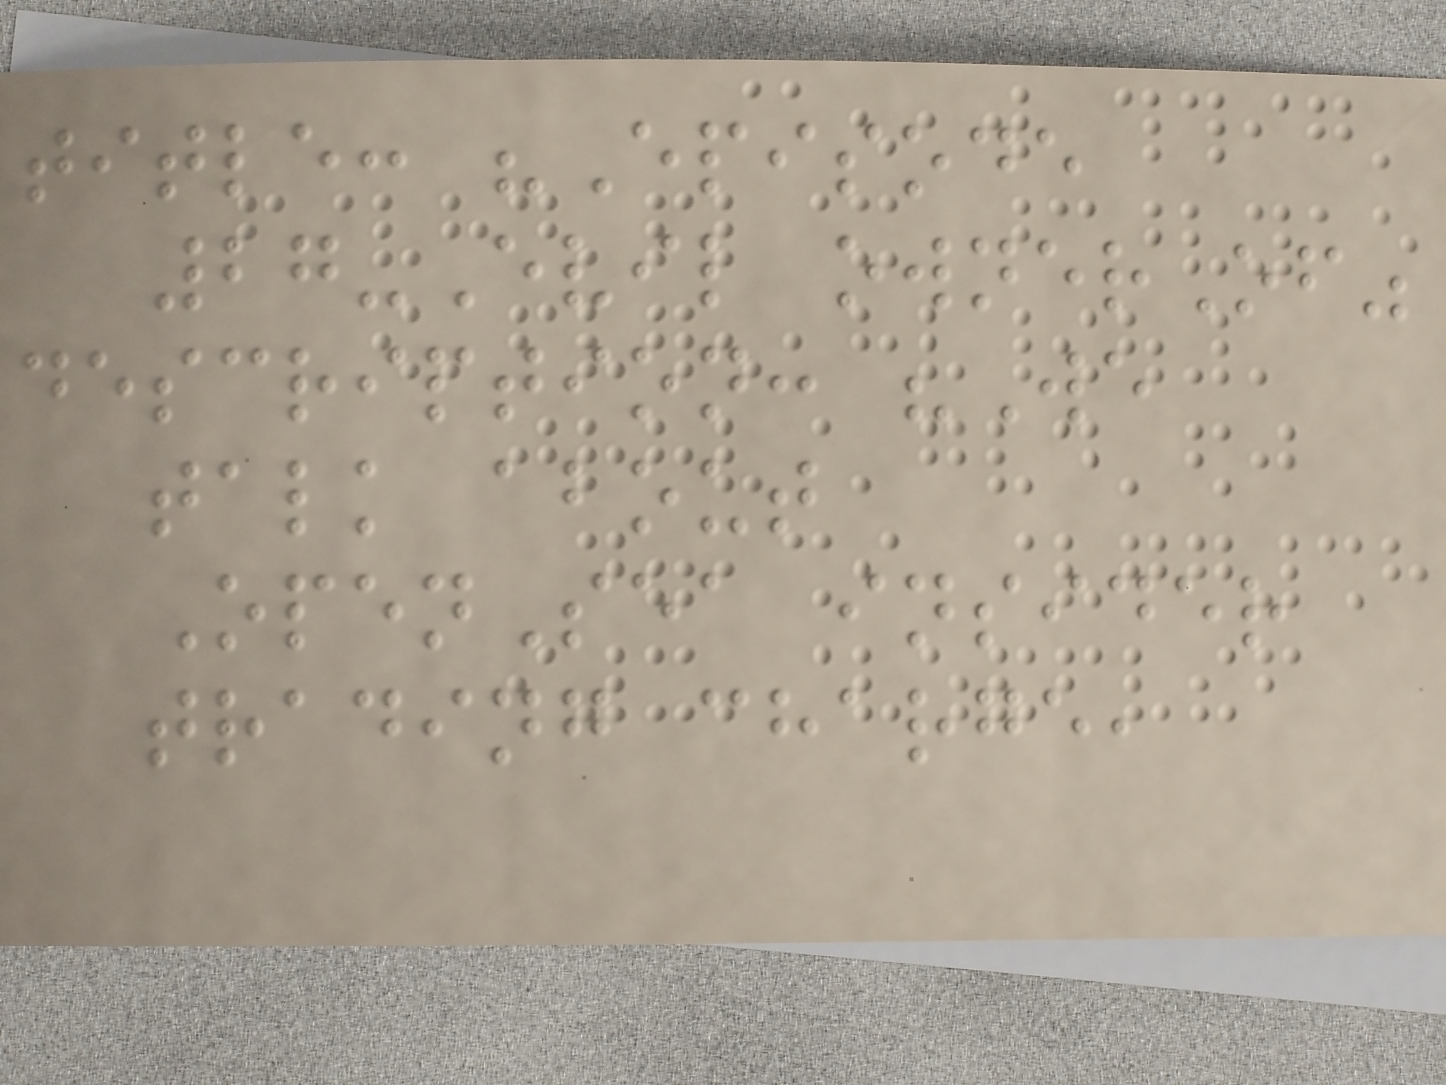title: "Episode
27-Evil ownerOf"
description: "We
talk about
OpenSea insider
trading charge,
